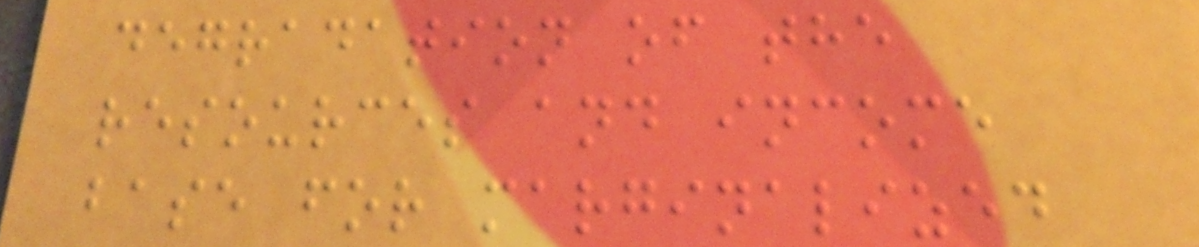degradation of the
resources and income
base for marginalized
